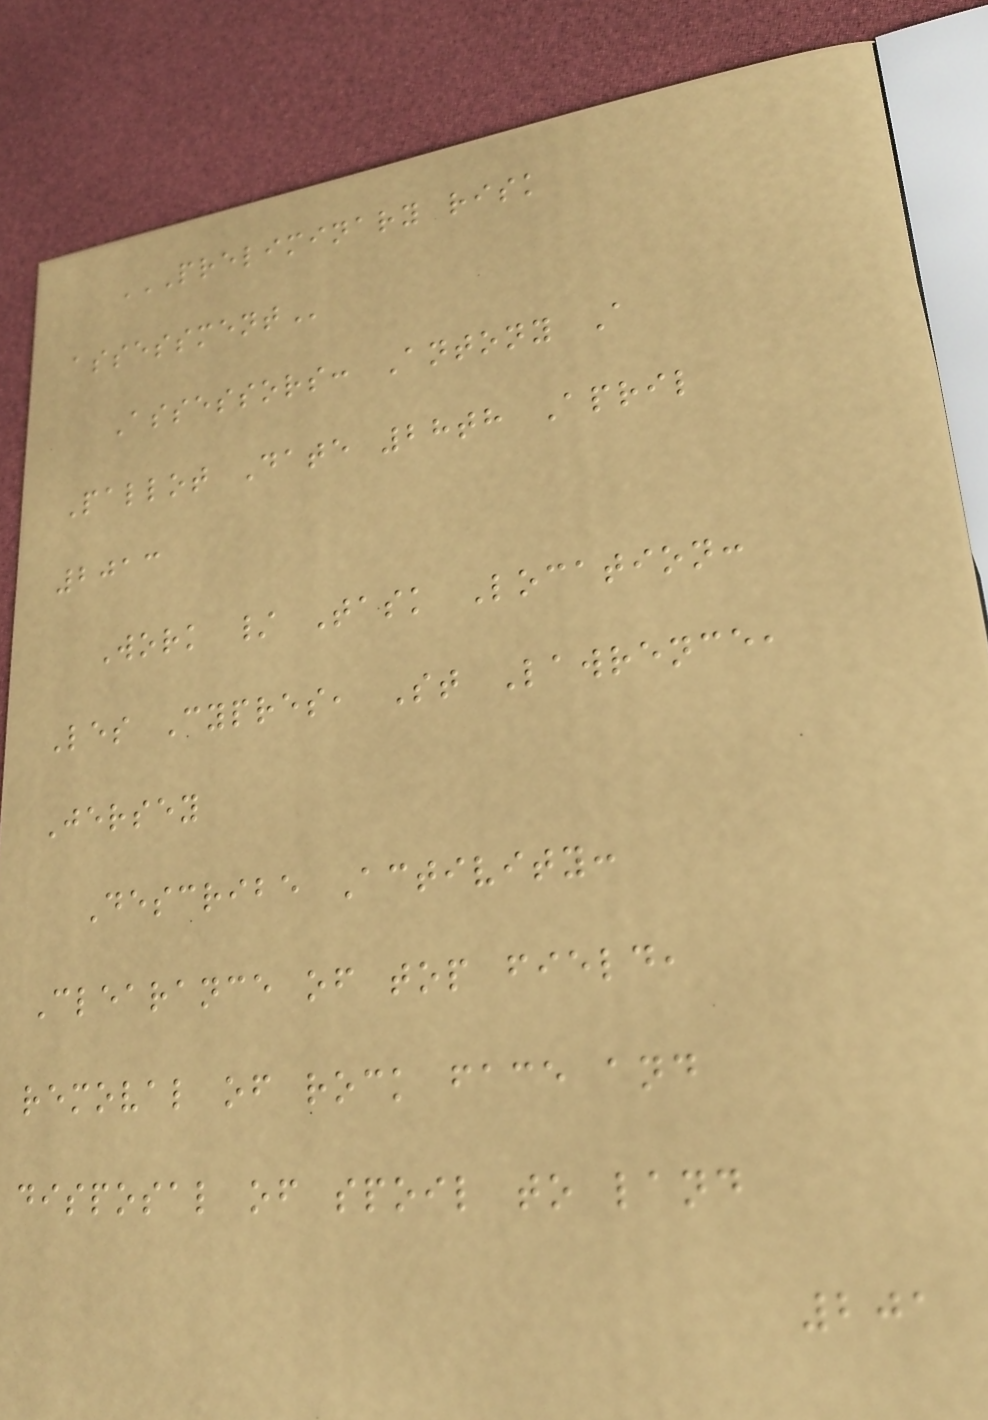PRELIMINARY RISK
ASSESSMENT
Assessors: Antony A
Pallot Date 28th April
2013
Work / Task Location:
Les Cypres, St Lawrence,
Jersey
Describe Activity:
Clearance of top field,
removal of rock face and
disposal of spoil to land
201
